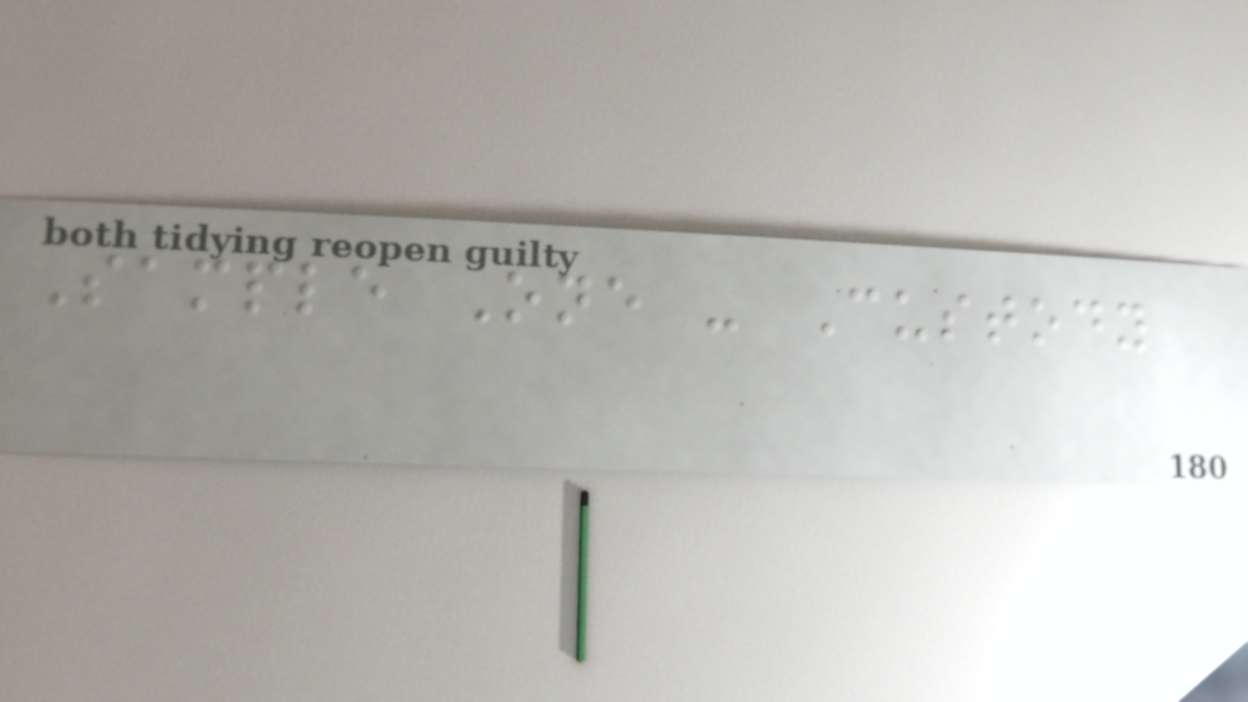Sample One - Custody
